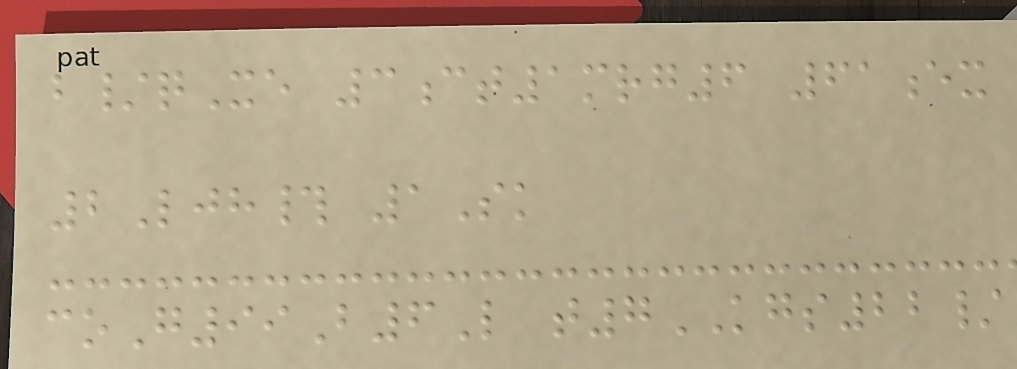b/qXe 3ct1mrg6 61ex
2Ljh# 1Sk
coG99B6L t7KGS22/
